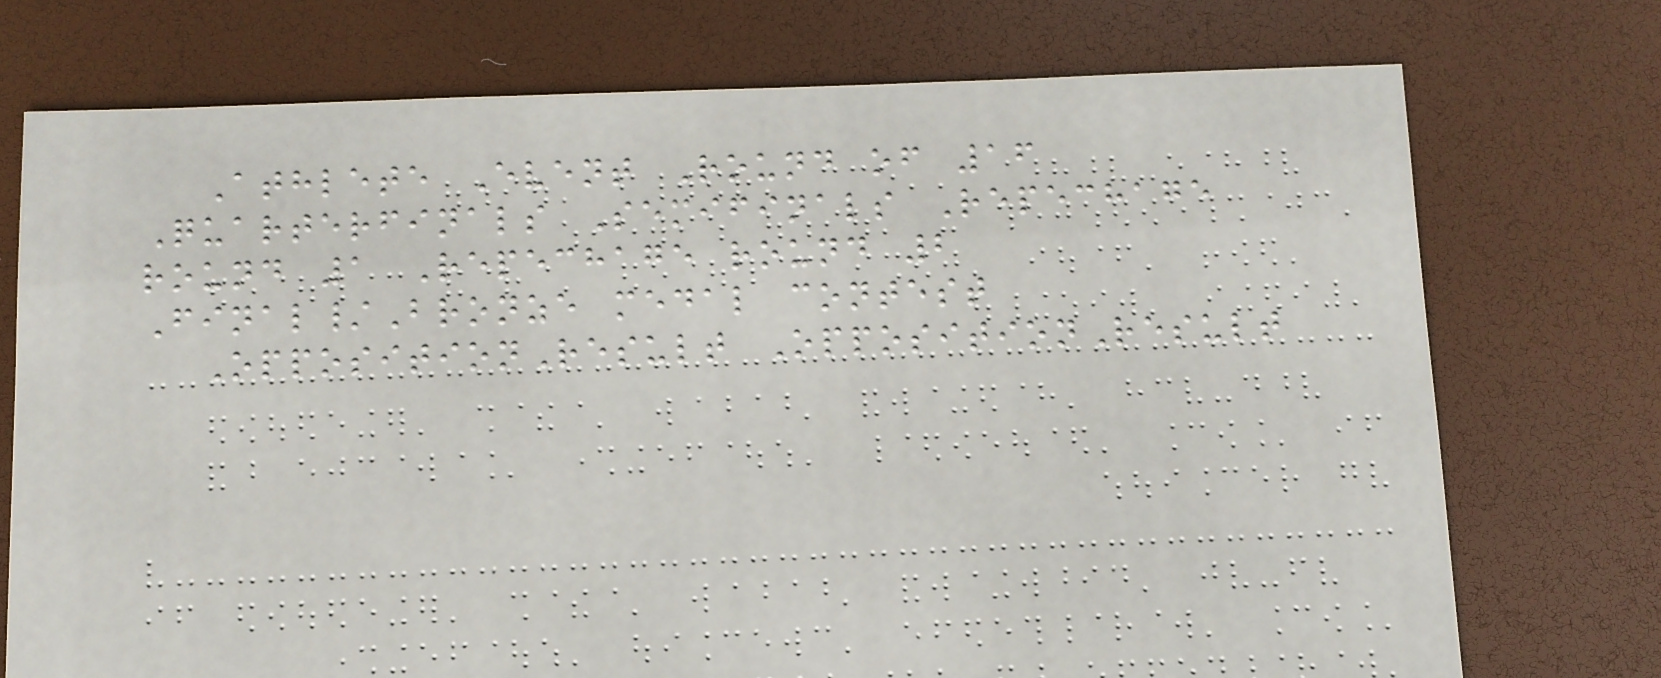Athlete Event Round of 16
Quarterfinals Semifinals Repechage
round 1 Repechage round 2
Final/Bronze medal contest
OppositionResult OppositionResult
